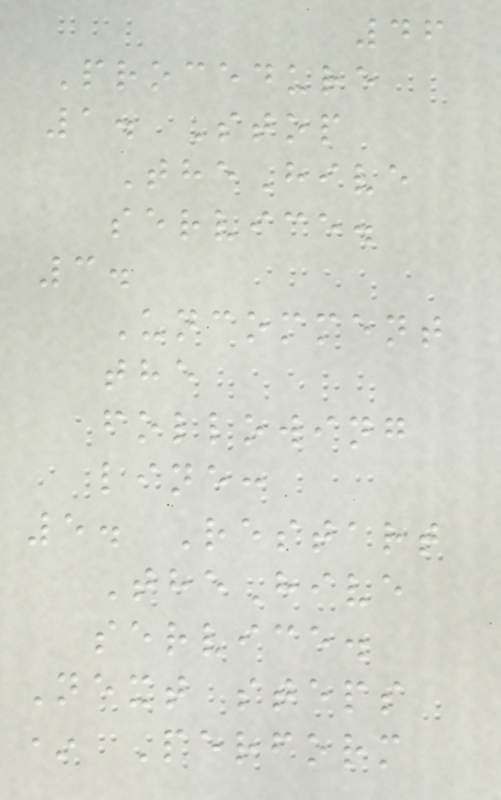46
Procedure
1. Stop
TheHive
service.
3.
Uncomment
the
following
line:
5. Restart
TheHive
service.
Next steps
* Perform
